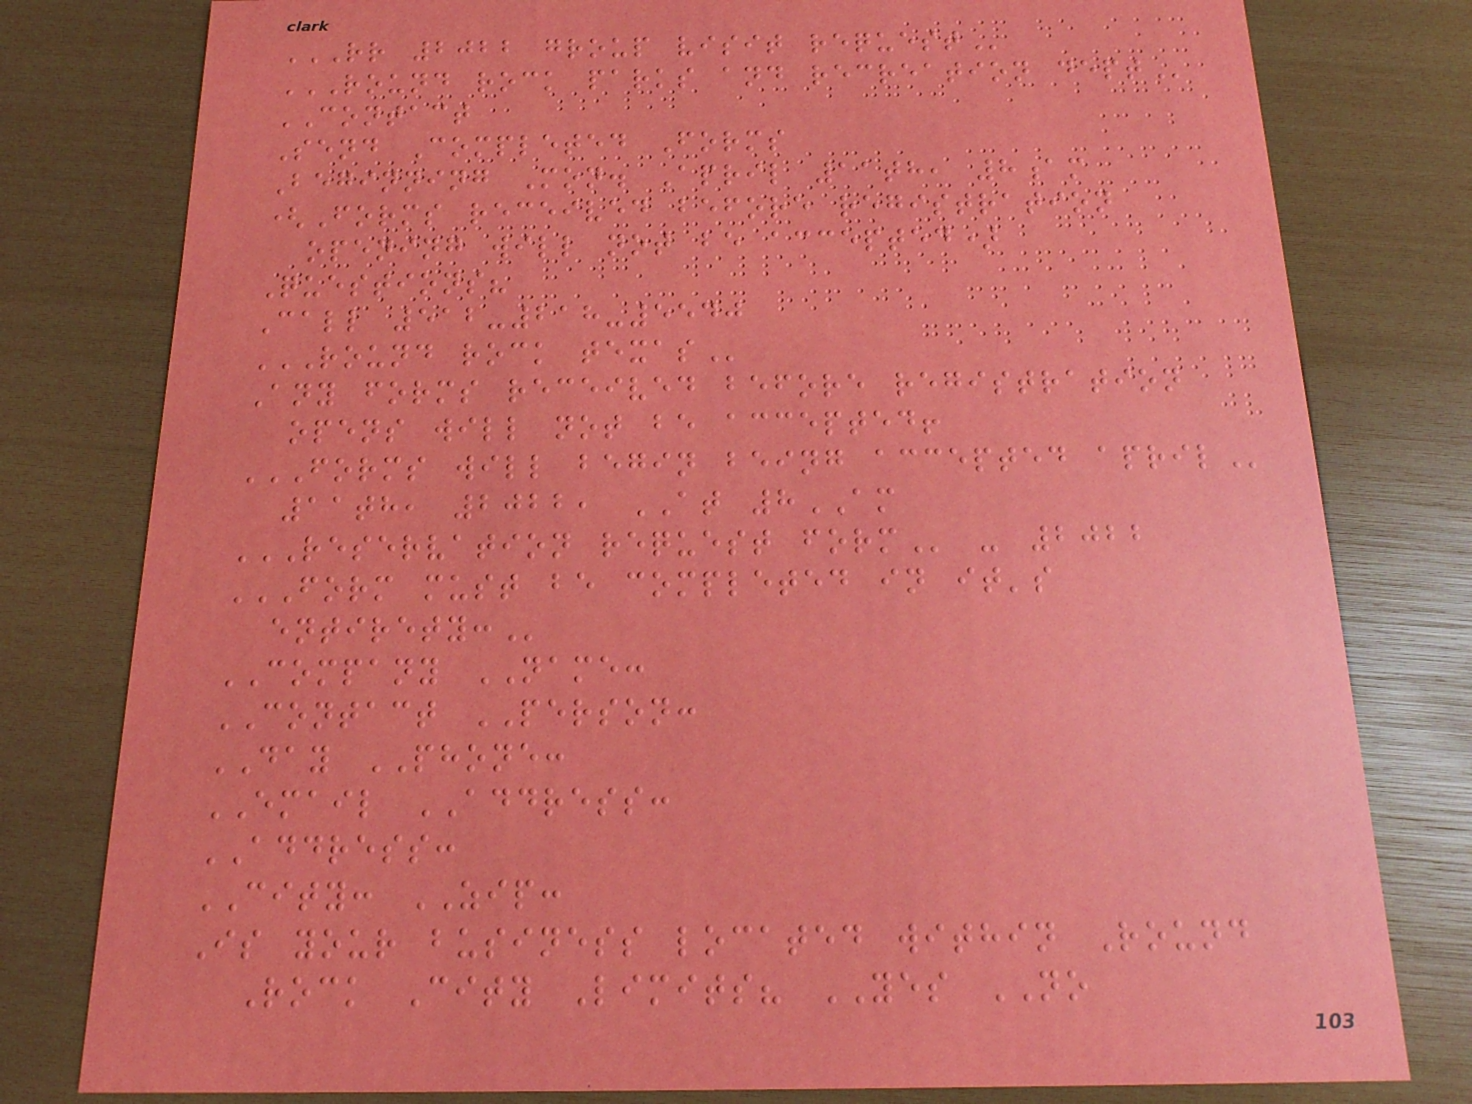RR 2022 GROUP VISIT REQUEST
ROUND ROCK PARKS AND RECREATION DEPT
CONTACT
Send Completed Forms
Beginning Mon. April 11th, 8am
(Forms received before registration
opening will not be accepted)
Questions?
Call 512-218-5540
ROUND ROCK TEXAS
Any forms received before registration
opens will not be accepted!
FORMS WILL BEGIN BEING ACCEPTED APRIL
11th, 2022, AT 8AM
RESERVATION REQUEST FORM - 2022
FORM MUST BE COMPLETED IN IT'S
ENTIRETY:
COMPANY NAME:
CONTACT PERSON:
DAY PHONE:
EMAIL ADDRESS:
ADDRESS:
CITY: ZIP:
Is your business located within Round
Rock City Limits? YES NO
